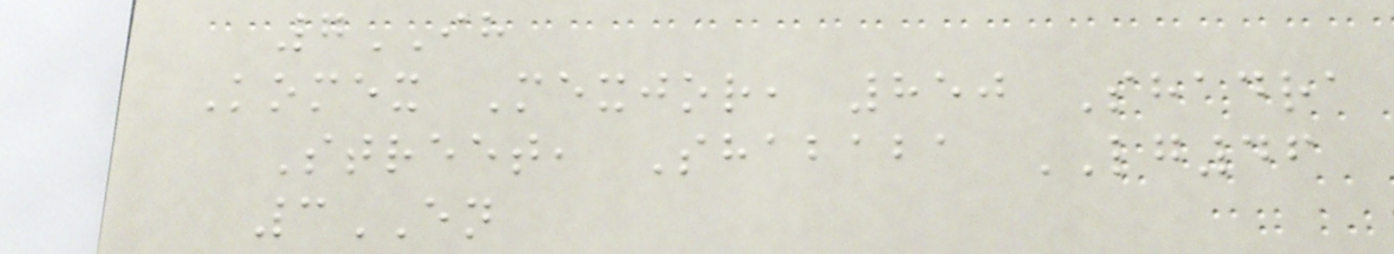7IH
Komex Mexjor, 850 Shadra
Street, Shababa LG46
3EN
